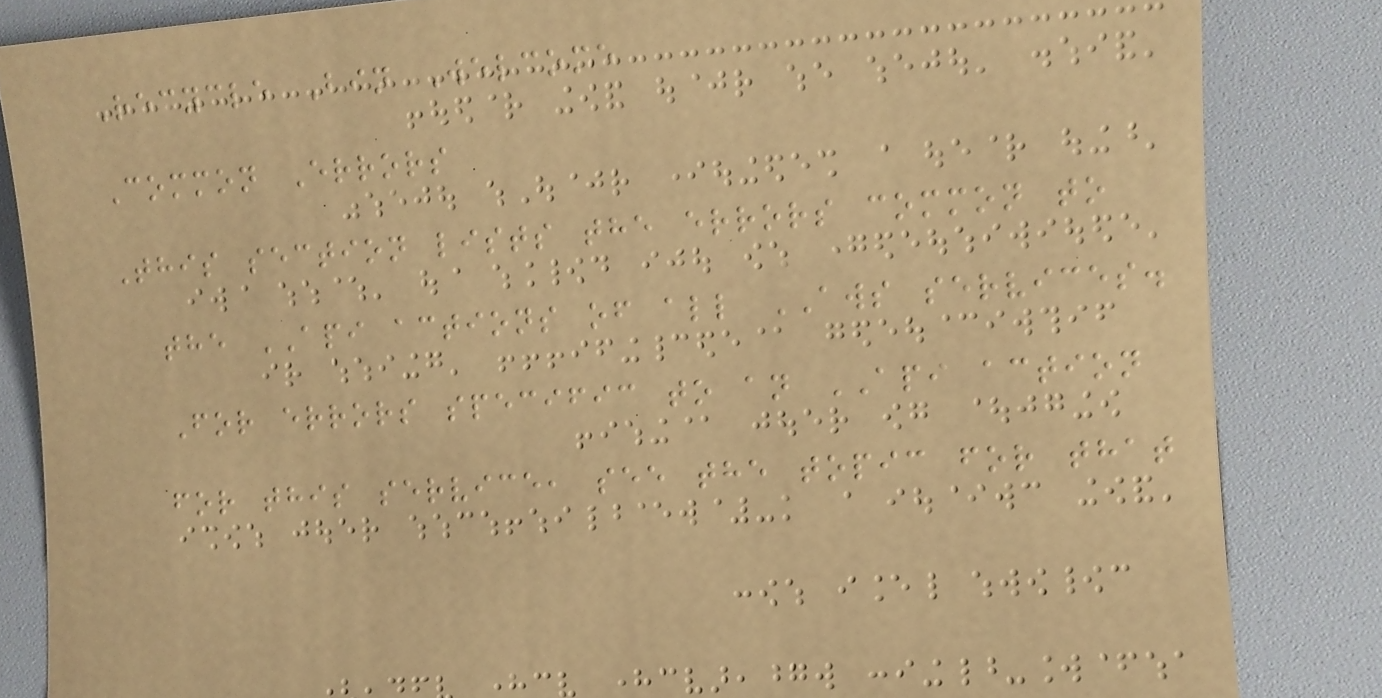Recycle Bin Welcome
Common Errors
This section lists the errors common to
the API actions of all AWS services.
For errors specific to an API action
for this service, see the topic for that
